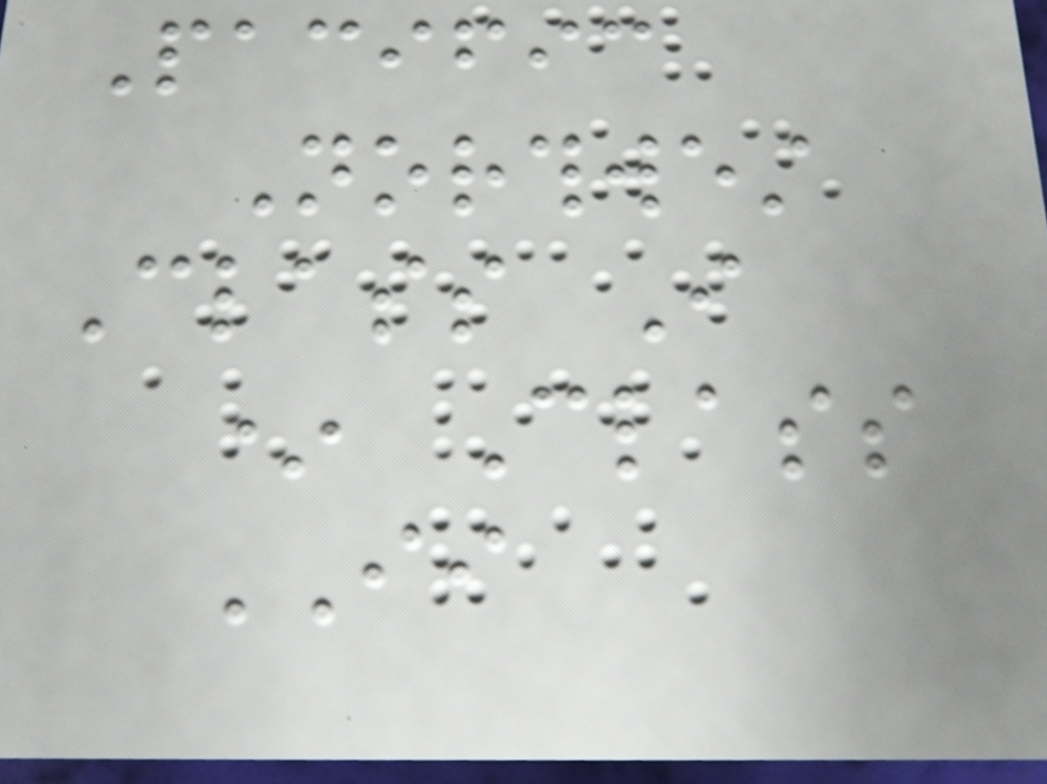Pacific
Northwest
Class I
* Class
II
